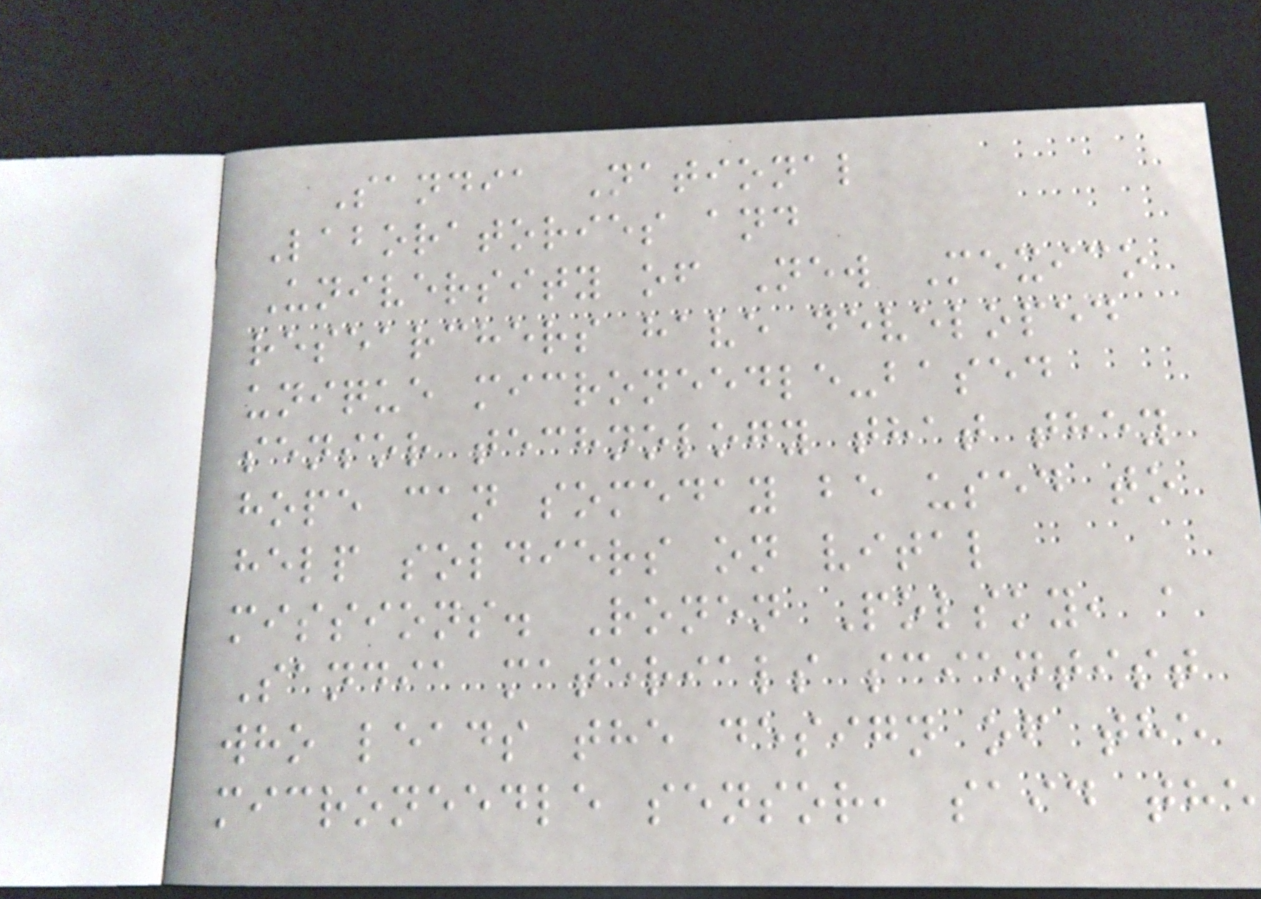Sandia National
Laboratories and
University of New Mexico
researchers have developed
unique microneedle-based
sensor technology that they
hope can someday be used to
help soldiers on vital
missions. Ronen Polsky, a
Sandia materials scientist
who leads the design of the
microneedle sensor, said the
